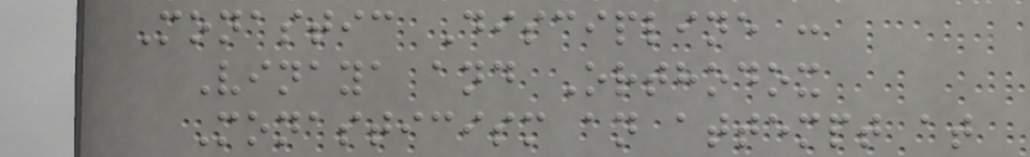Monastic Discipline :
Vinaya and Orthodox
Monasticism an attempt at
